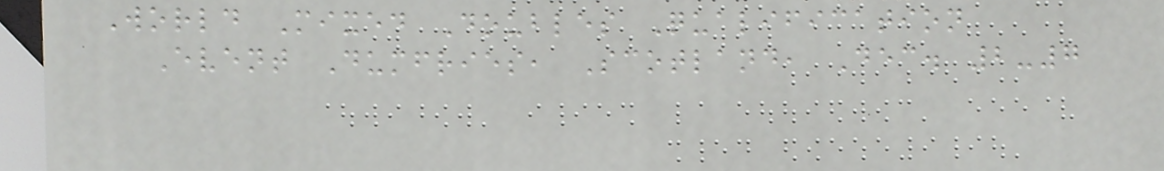World Mixed Doubles Qualification
Event Dumfries, Scotland, Dec. 2-7
